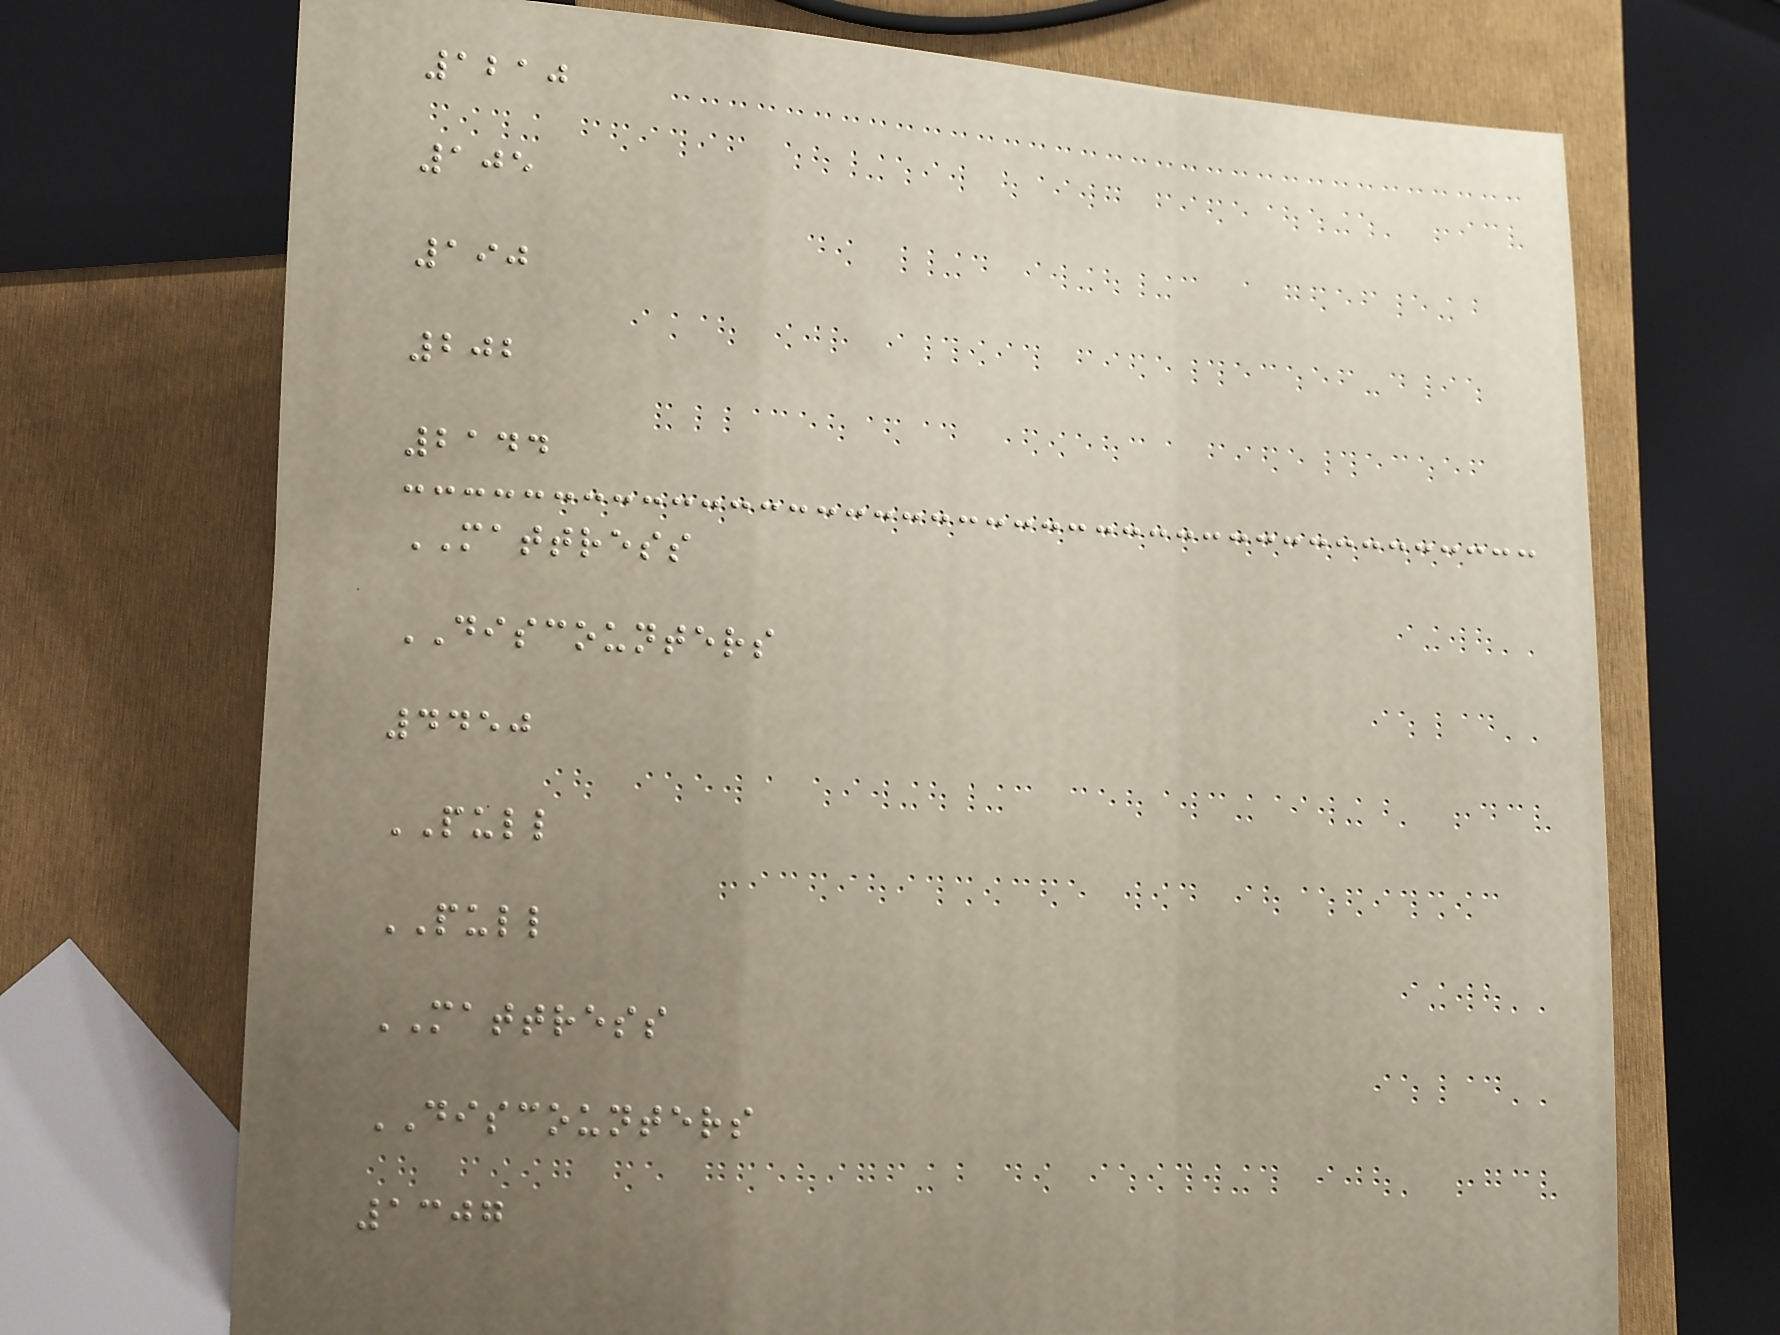1210
105
190
202
2144
MATTRESS
DISCOUNTERS
4450
PULL
PULL
MATTRESS
DISCOUNTERS
1307
